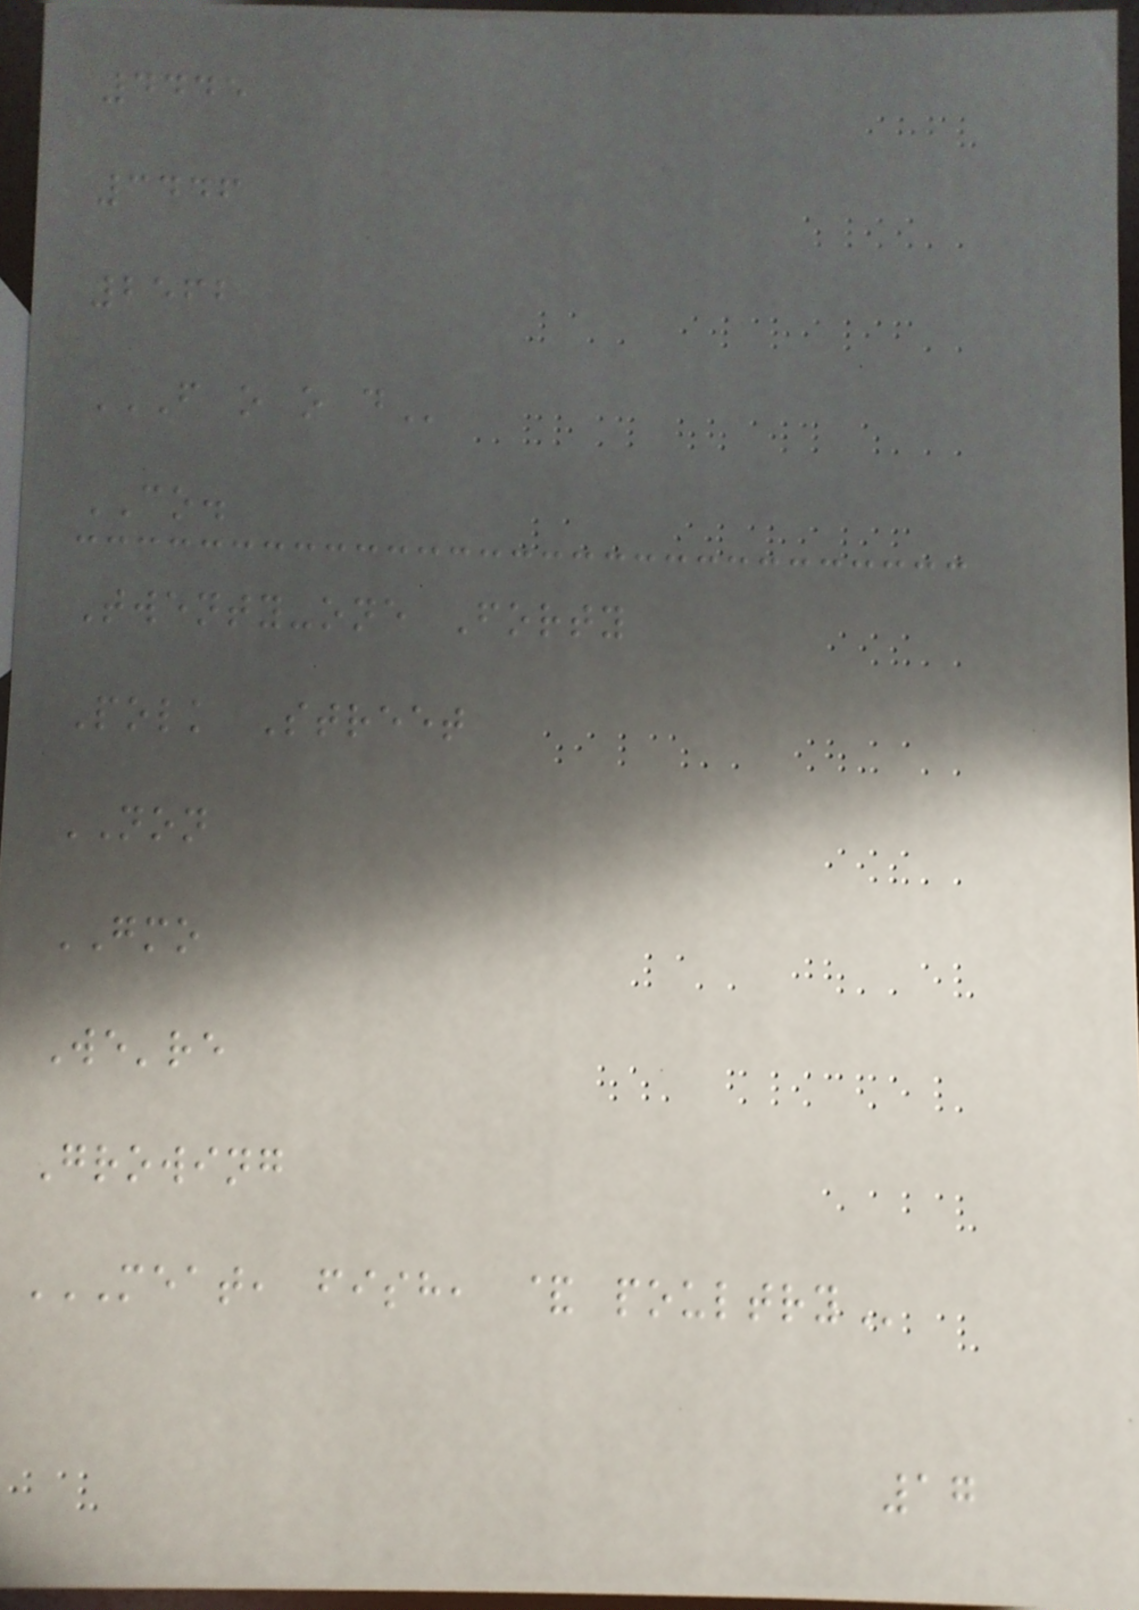4445
3446
2562
F O O D
CO.
Twenty-one Forty
Polk Street
NON
GMO
We're
Growing
MEAT, FISH, & POULTRY
17
